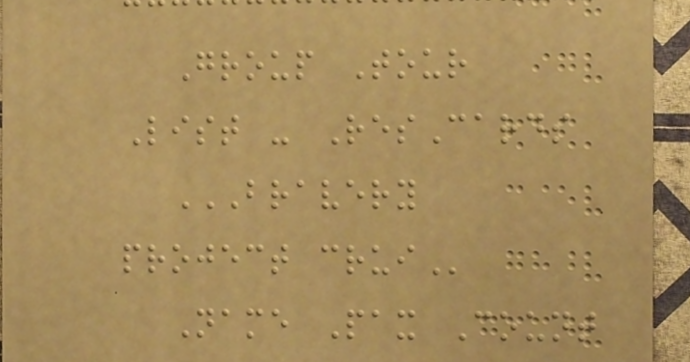Group Tour
List - ResCards
BRAVERY
PROJECT CRUI
Name Pax Count
